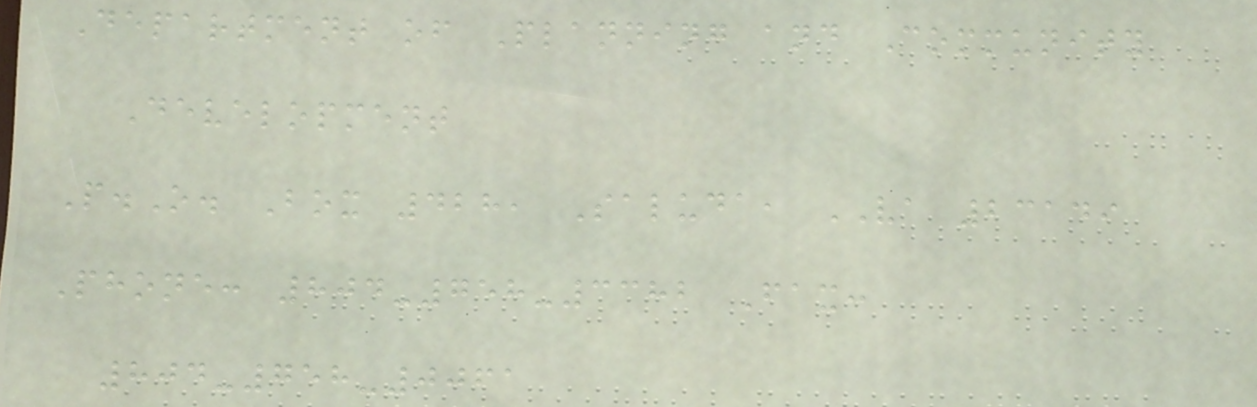Department of Planning and Community
Development
P.O. Box 428, Saluda, VA 23149
Phone: 804-758-3382 Fax:
804-758-0061
